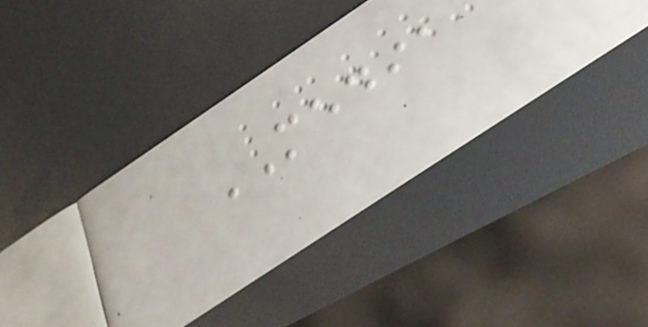MEDIA
